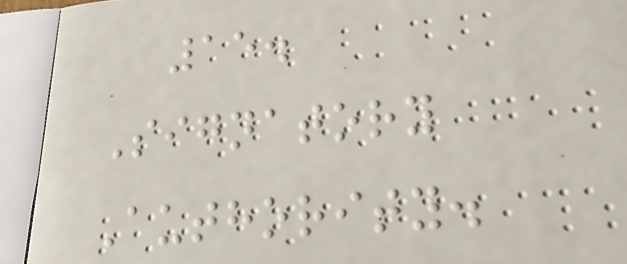15.
Signatory
Authority.
